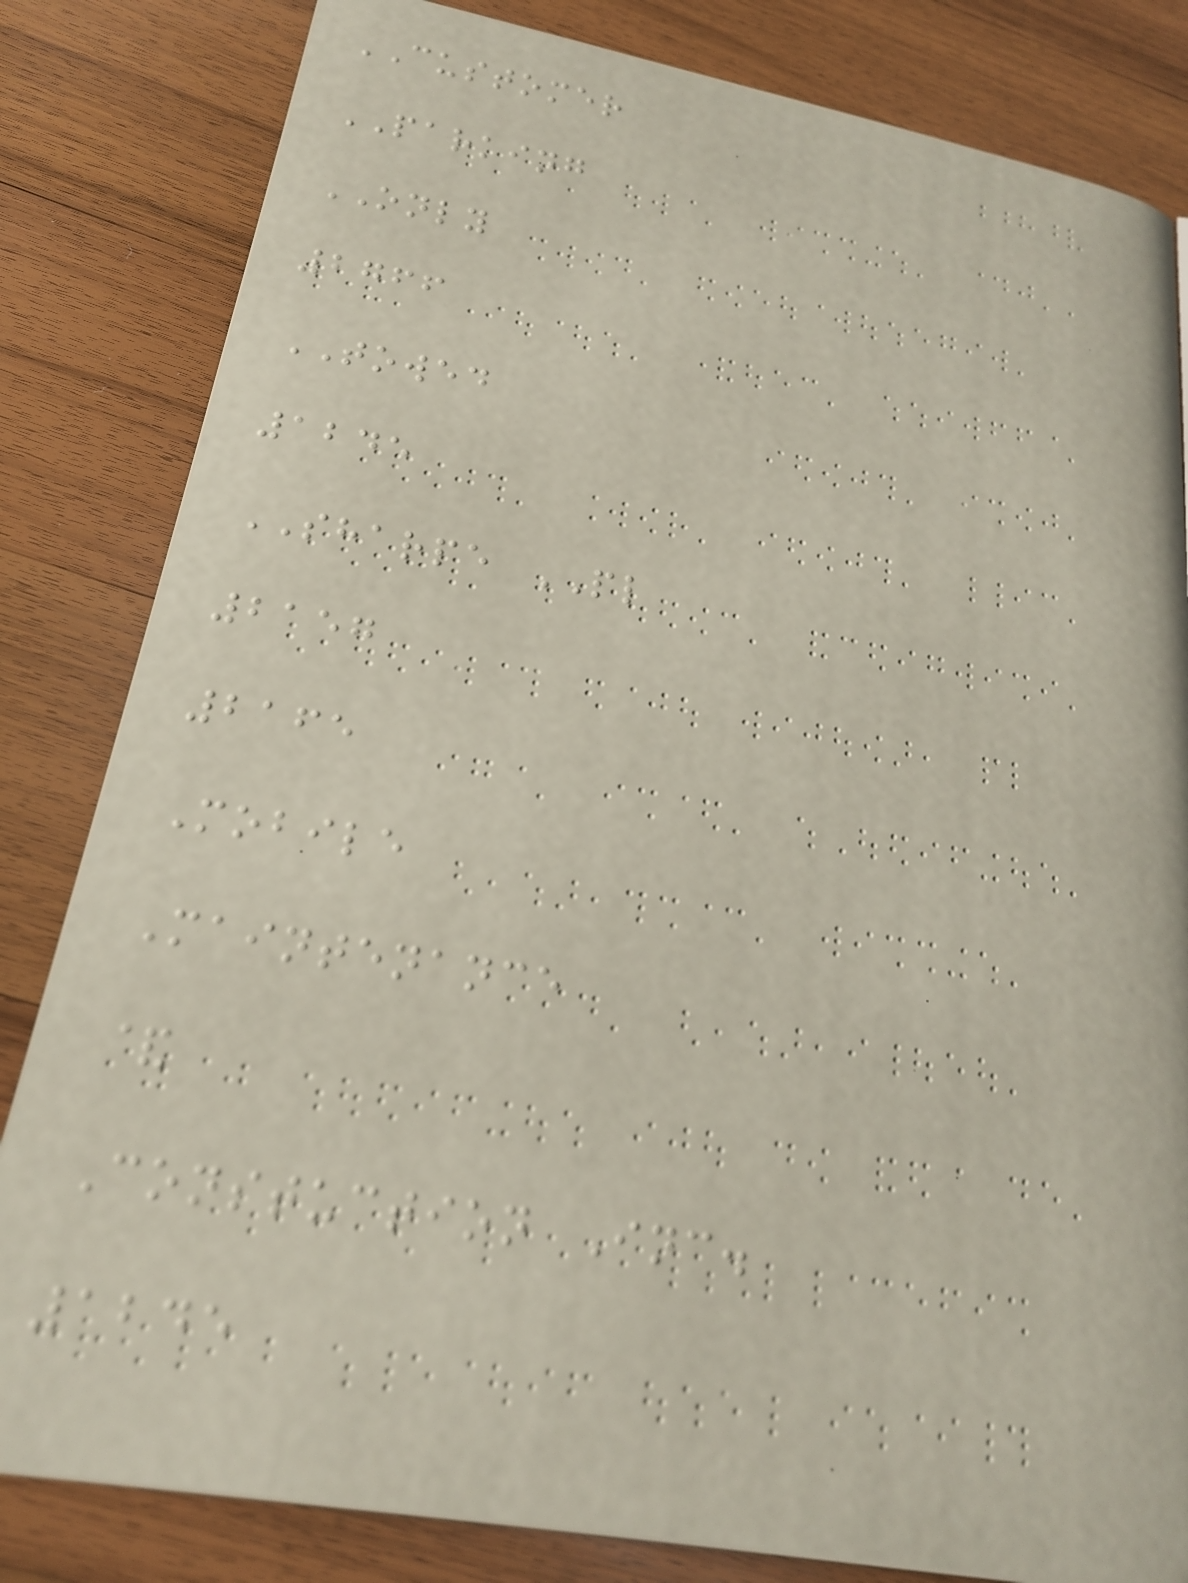CUSTOMER
PARKING
ONLY
2766
TOWED
1245
SHARPE PL
2157
2165
Mobile
Maintenance
&
Constuction Inc.
1245
